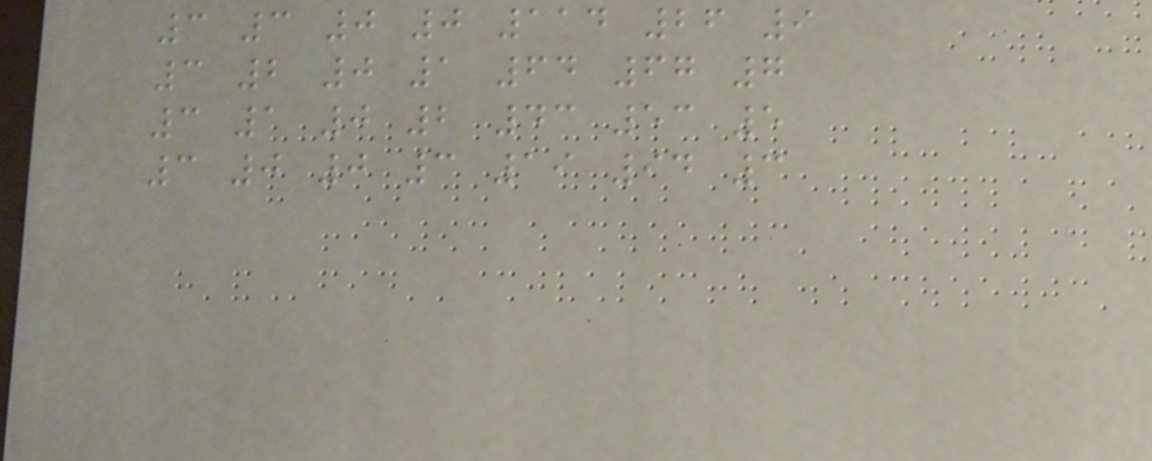3 3 0 0 114 26 9
3 2 0 1 64 67 7
3 1 0 2 43 53 5
3 0 0 3 19 94 3
